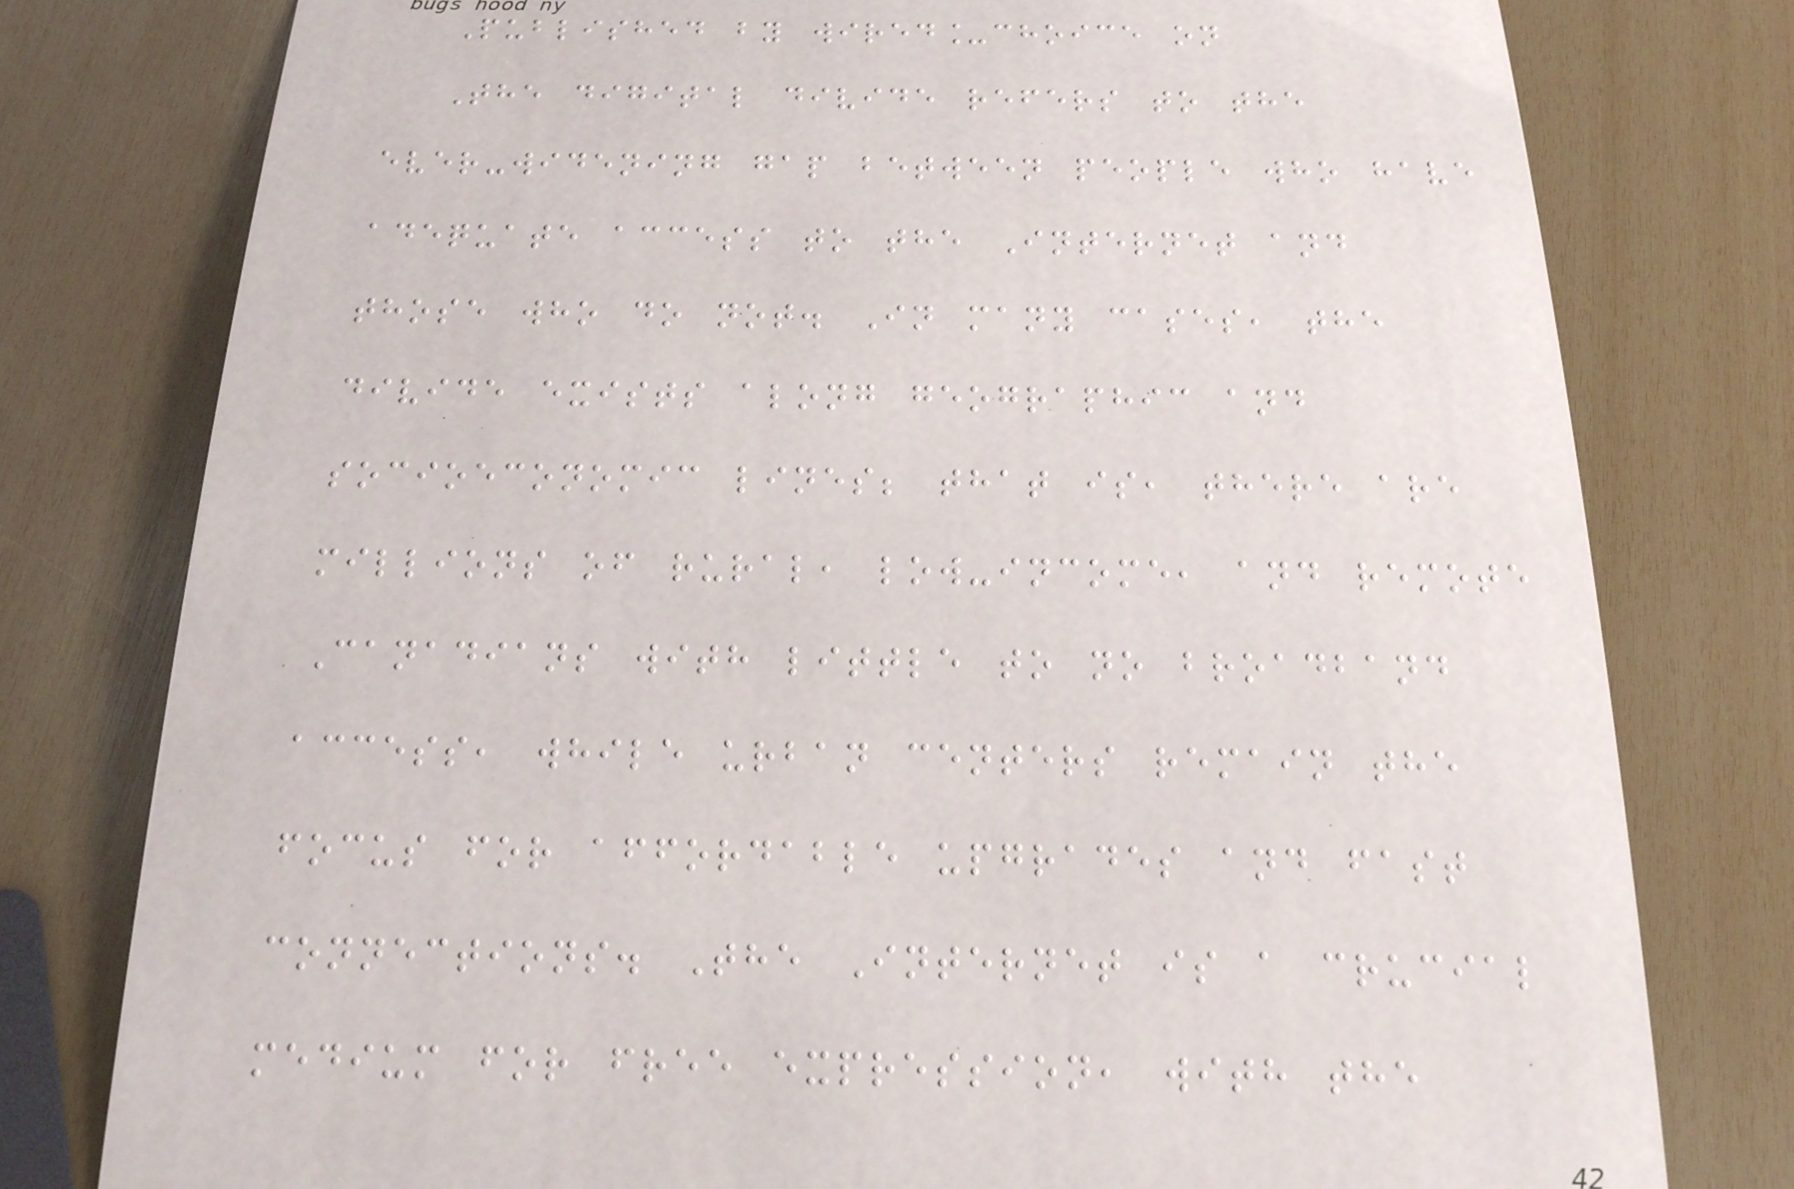Published by wired_choice on
The digital divide refers to the
ever-widening gap between people who have
adequate access to the Internet and
those who do not. In many cases, the
divide exists along geographic and
socioeconomic lines; that is, there are
millions of rural, low-income, and remote
Canadians with little to no broadband
access, while urban centers remain the
focus for affordable upgrades and fast
connections. The Internet is a crucial
medium for free expression, with the
